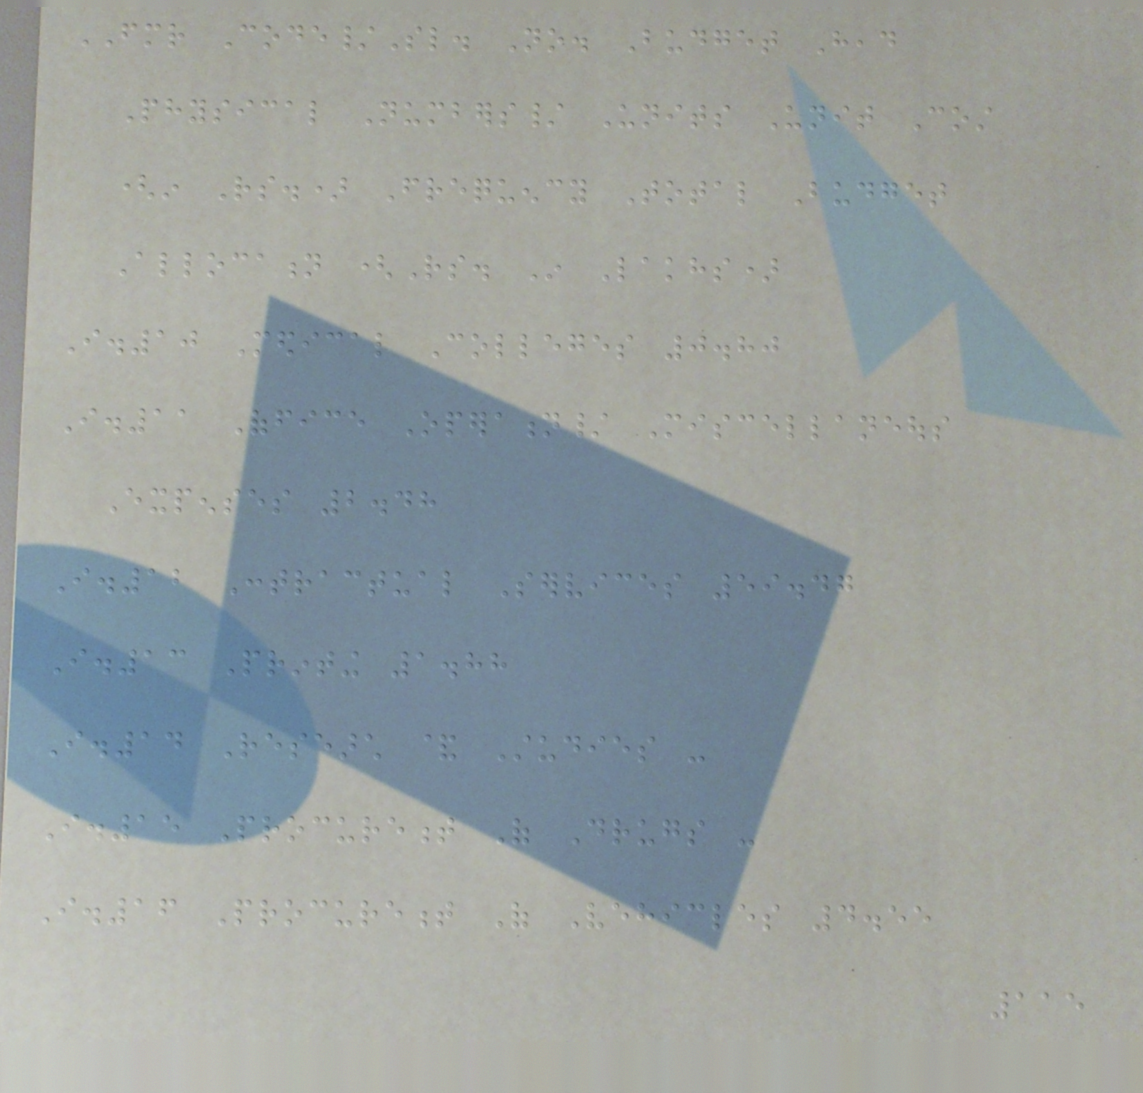FMR Code/Sl. No. Budget Head
Physical Numbers/ Units Unit Cost
(in Rs.) Frequency Total Budget
Allocation (Rs. In Lakhs)
I.10 Medical Colleges 0.80
I.11 Office Operation/ Miscellaneous
Expenses 2.48
I.12 Contractual Services 59.47
I.13 Printing 1.88
I.14 Research & Studies -
I.15 Procurement Of Drugs -
I.16 Procurement Of Vehicles 4.55
115
